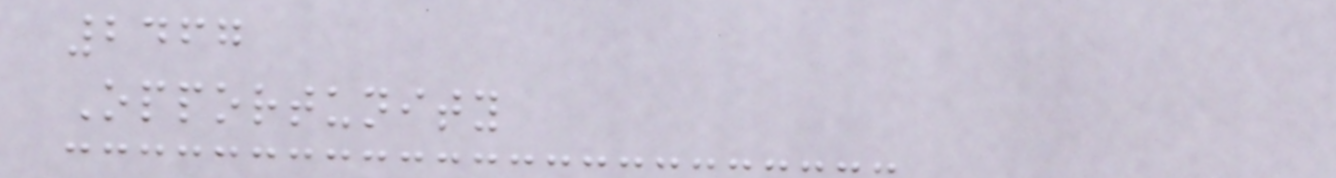2467
Opportunity
